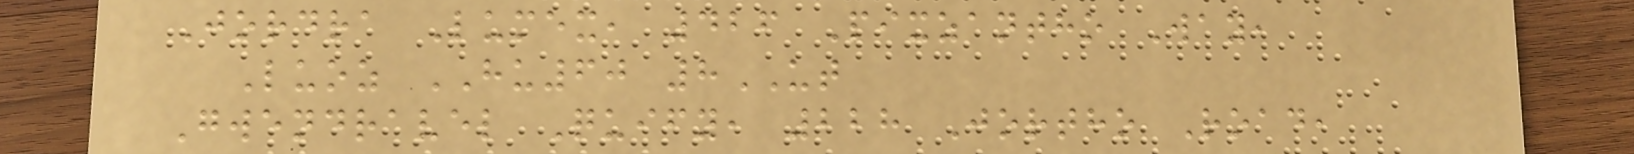Jordra Lumex, 426 Pixzantho Way,
Luoz HU60 8UT
Gwendravel Quify, 228 Jortho Road,
